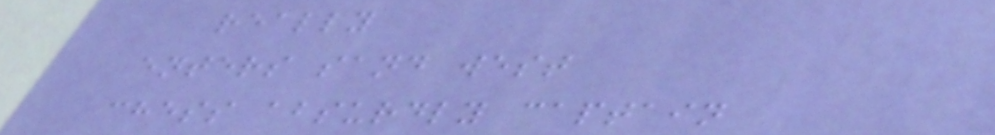really
enters sand west
chess absurdly captain
